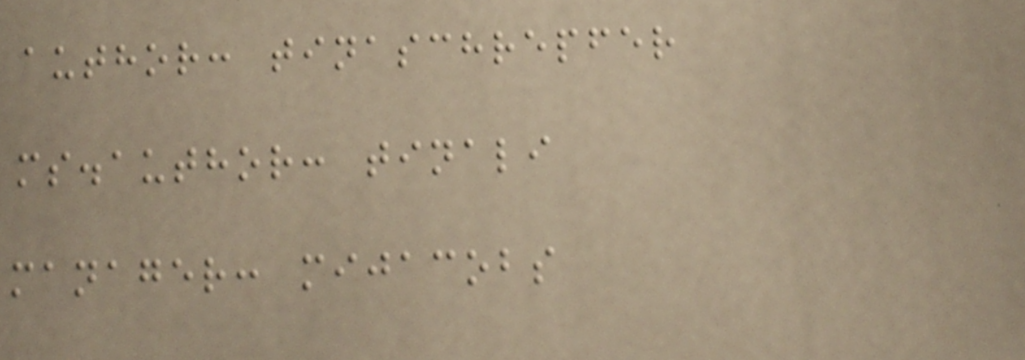author: tinaschrepfer
ms.author: tinali
manager: mijacobs
